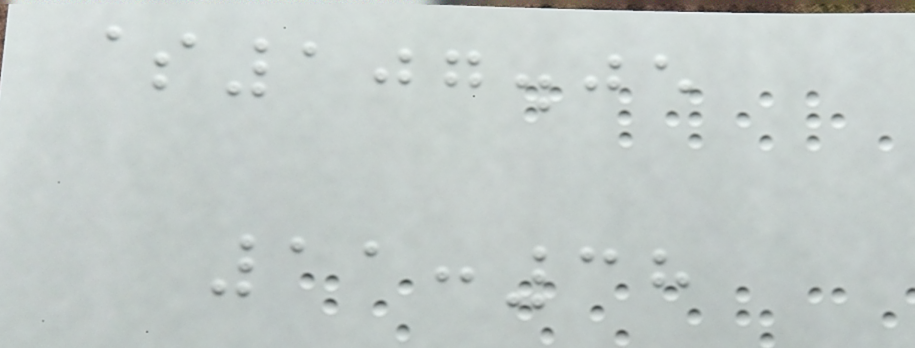$107.05
11:38
